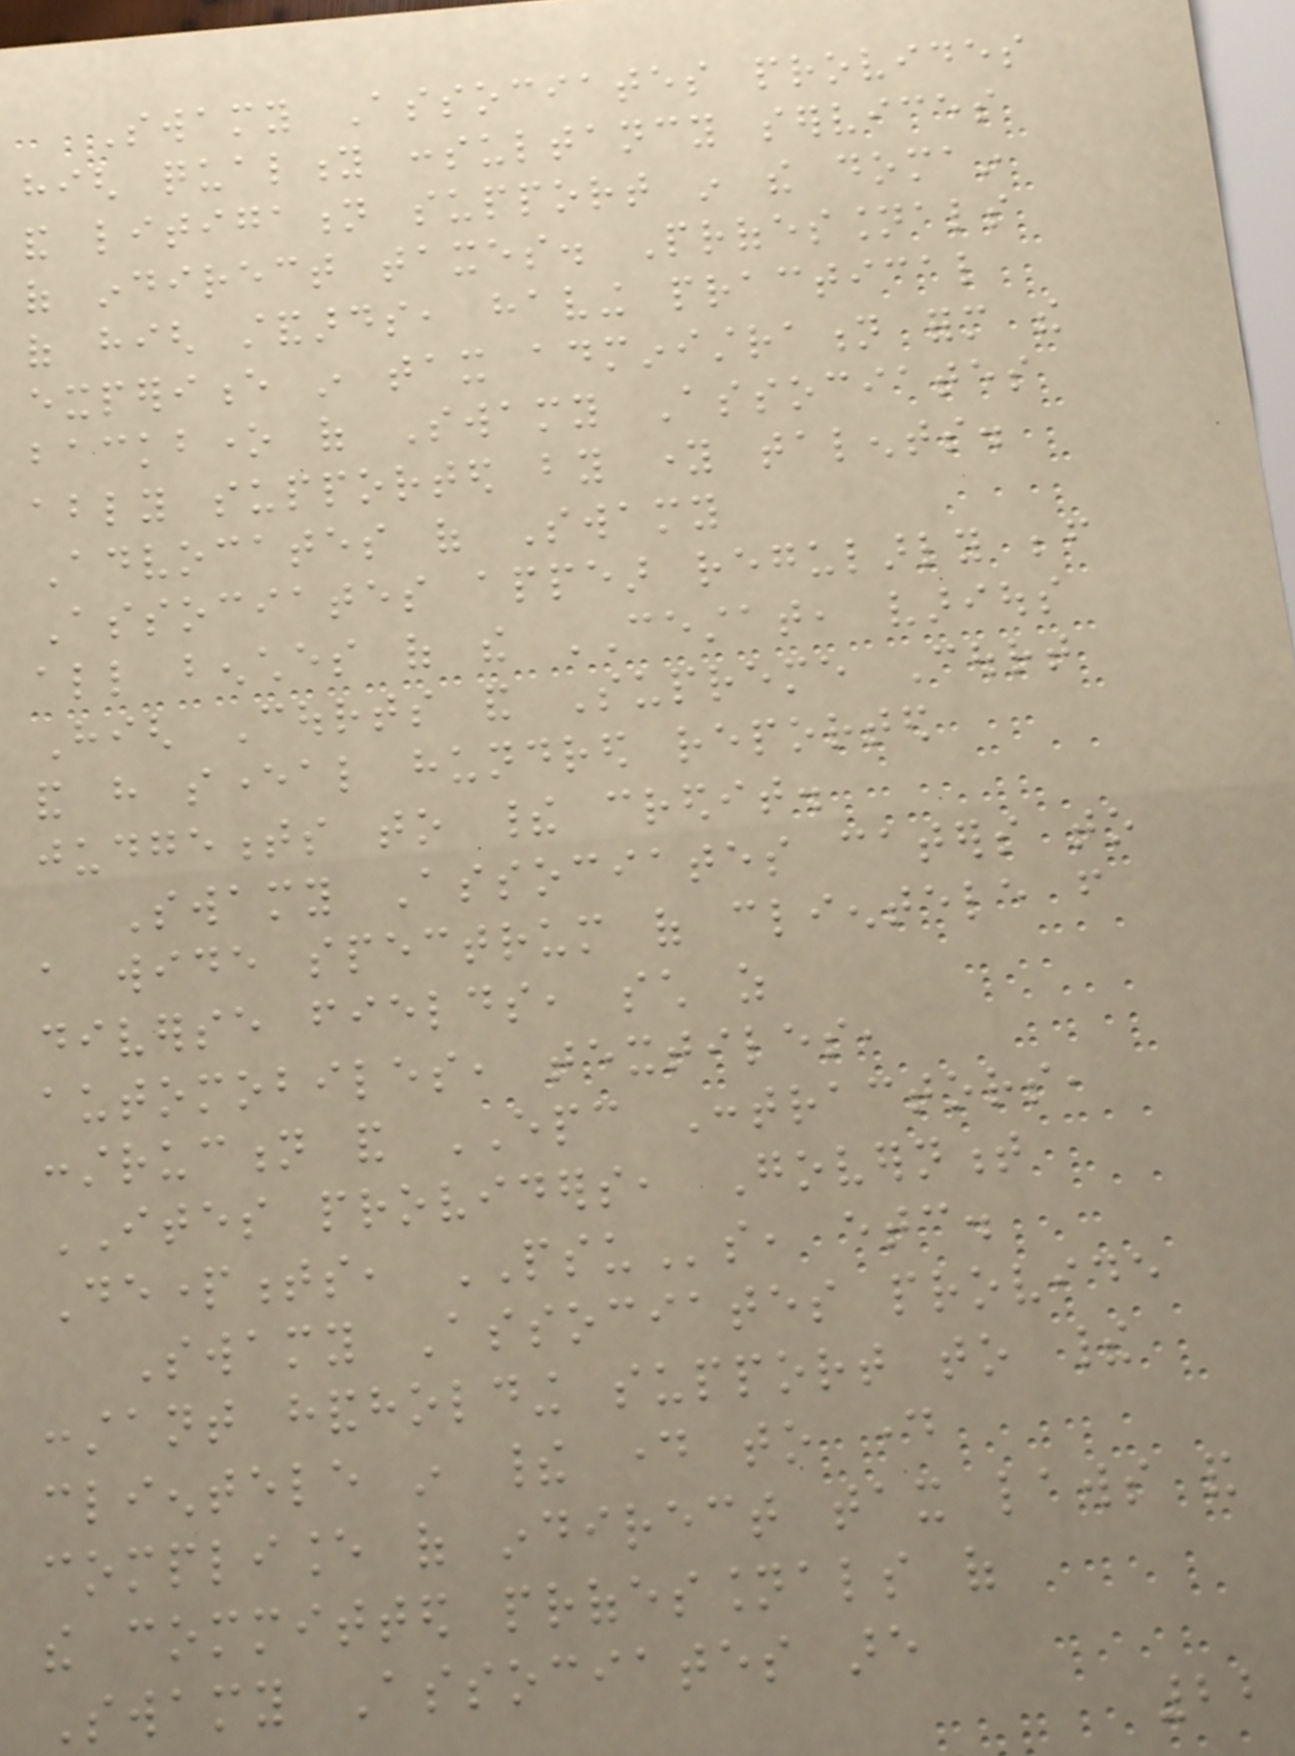Swamy Associates provides
high quality consultancy services
and litigation support in the domain
of indirect taxes. Professionals
of high standards, having practical
experience in tax administration form the
backbone of Swamy Associates
ably supported by young talents.
Advocates of Swamy
Associates appear regularly before
all benches of the CESTAT, various
High Courts and Supreme Court
and have several hundred reported
judgements to their credit.
Swamy Associates caters to
a wide spectrum of clientele from
diverse fields, such as
automobiles, textiles,
construction and EPC Contractors,
ITES providers, Government
Departments, PSUs, etc.
Swamy Associates provide
constant handholding support to their
clientele in their day to day
compliance of indirect tax laws and
the committed professionals of
Swamy Associates are
22
